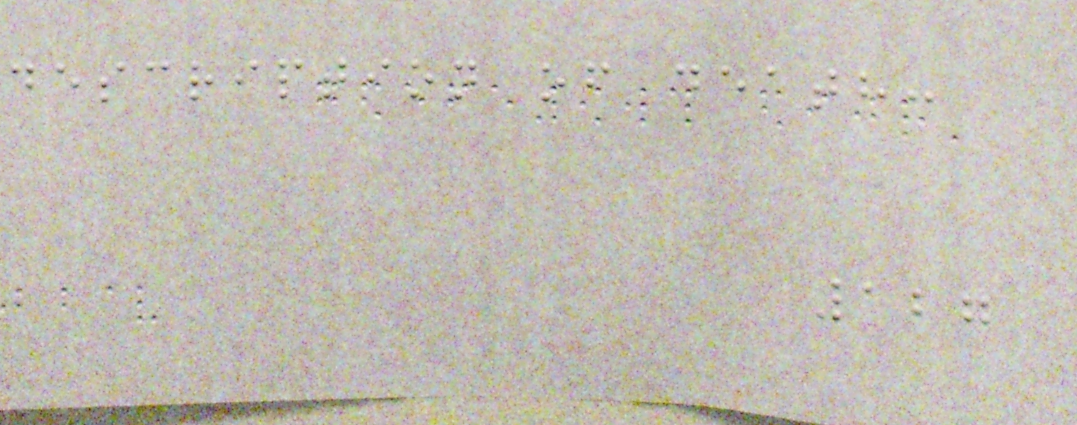description of death:
127
